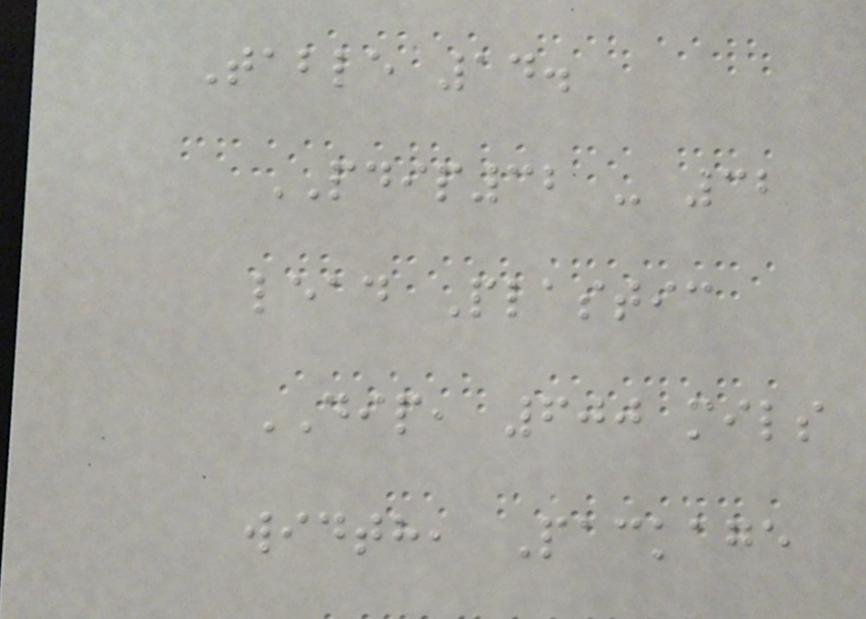Table 14.
PDIP32 - 32
lead Plastic
DIP, 600 mils
width, Package
